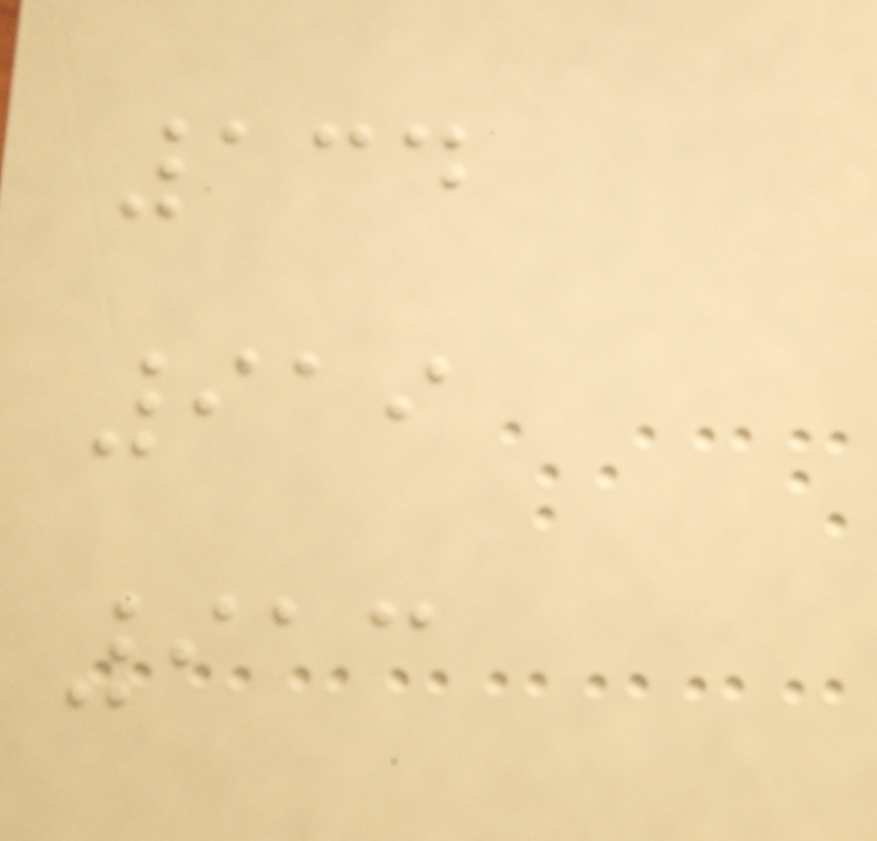134
919
913
